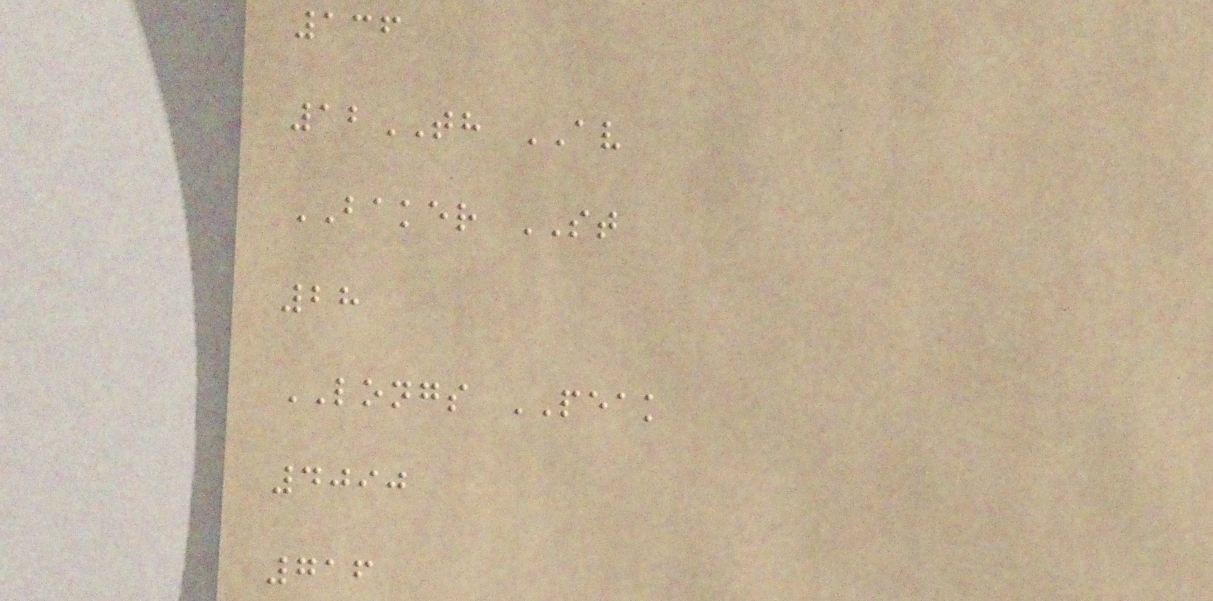136
12TH AV
BAKER ST
28
LONGS PEAK
4090
716
